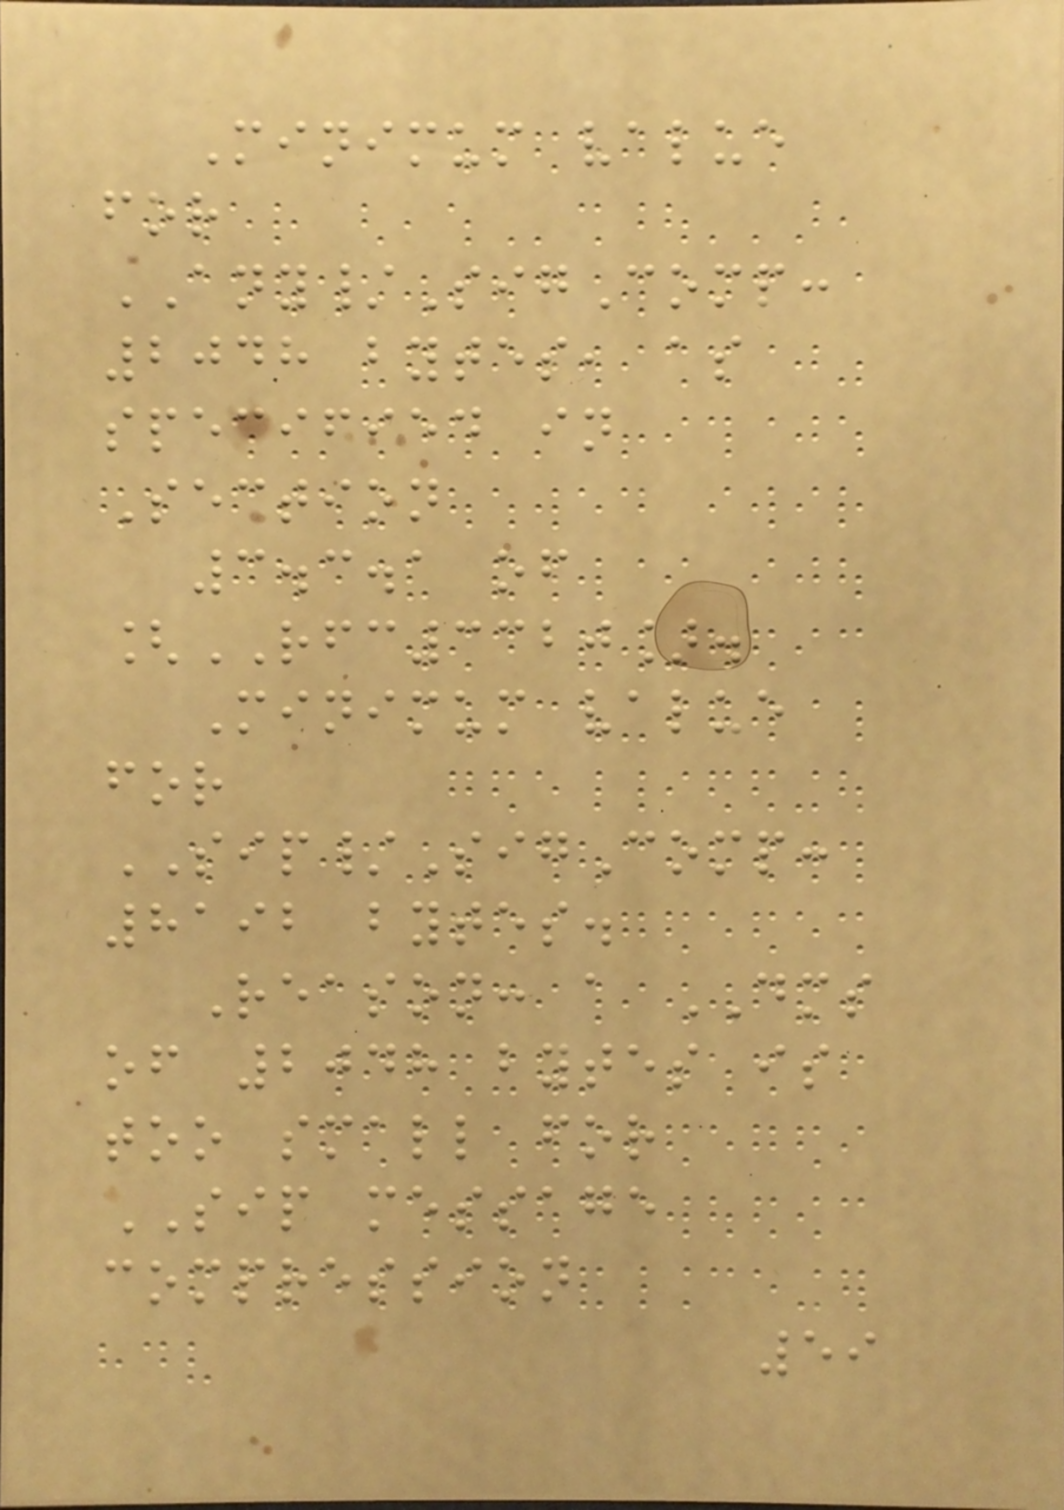Minimum value
for
ANY/SigComp:
2048 bytes, as
specified in
Section
3.3.1 of
[RFC3320].
Minimum value
for
SIP/SigComp:
8192 bytes.
Reason: a DMS
of 2048 bytes is
too small for
SIP message
compression
59
